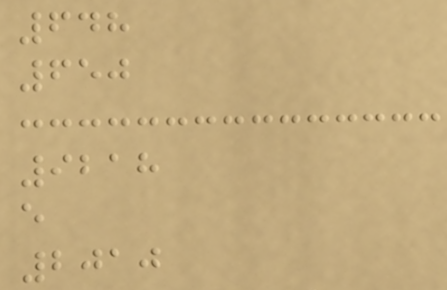648
650
9218
e
2010
